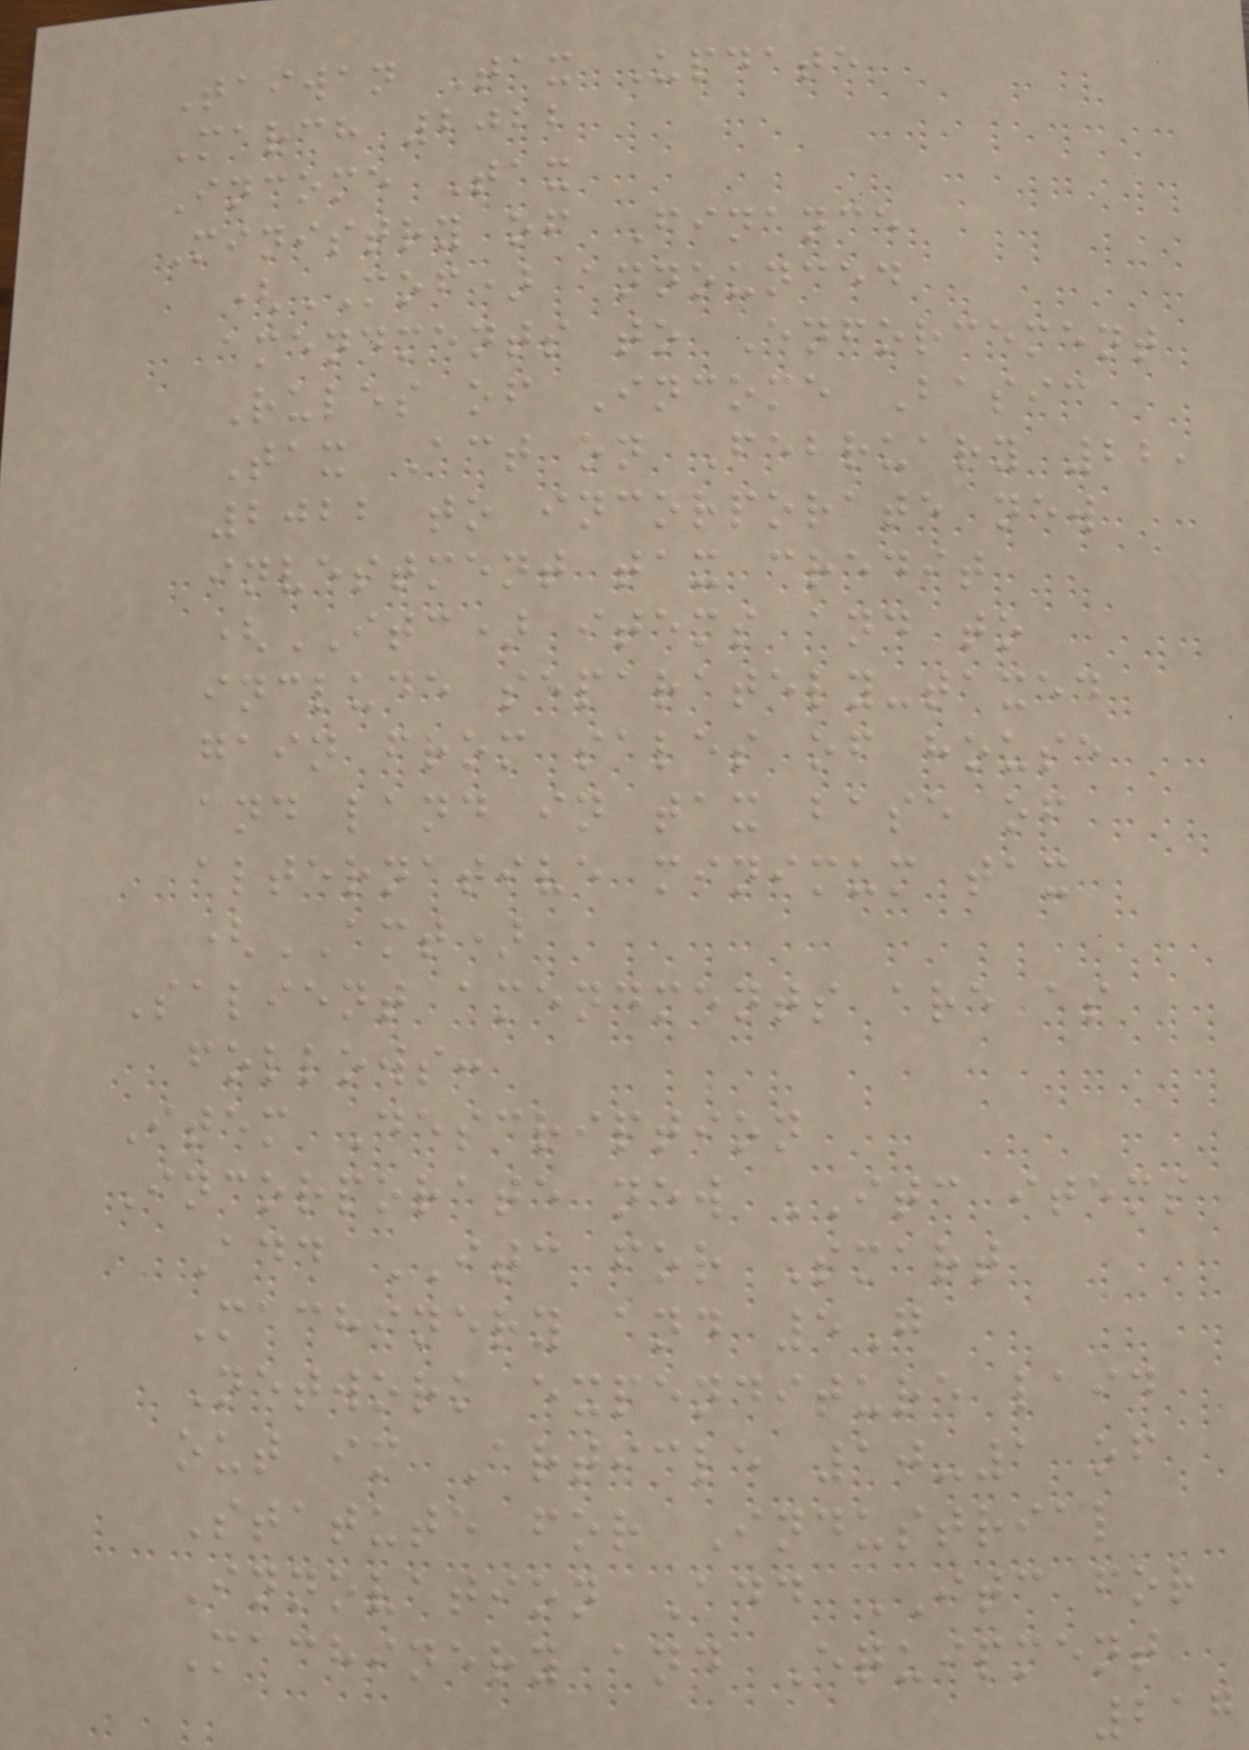Taiwan Tax Update
March 2022
Income Tax
Ministry of Finance
(MOF) announced
amendments to Enforcement
Rules of Income Basic
Tax Act on February 22,
2022 to incorporate new
investment tax credit
(ITC) items and to
include separately-taxed
gain from sales of house
and land in tax base of
alternative minimum tax
(AMT)
Salient amendments are as
follows:
Item Description
Incorporate new ITC items
Add ITC for Smart
Machinery and 5G
Network expenditure laid
out in Article 10-1 of
Statute for Industrial
Innovation Add ITC for
Machinery and Equipment
217
